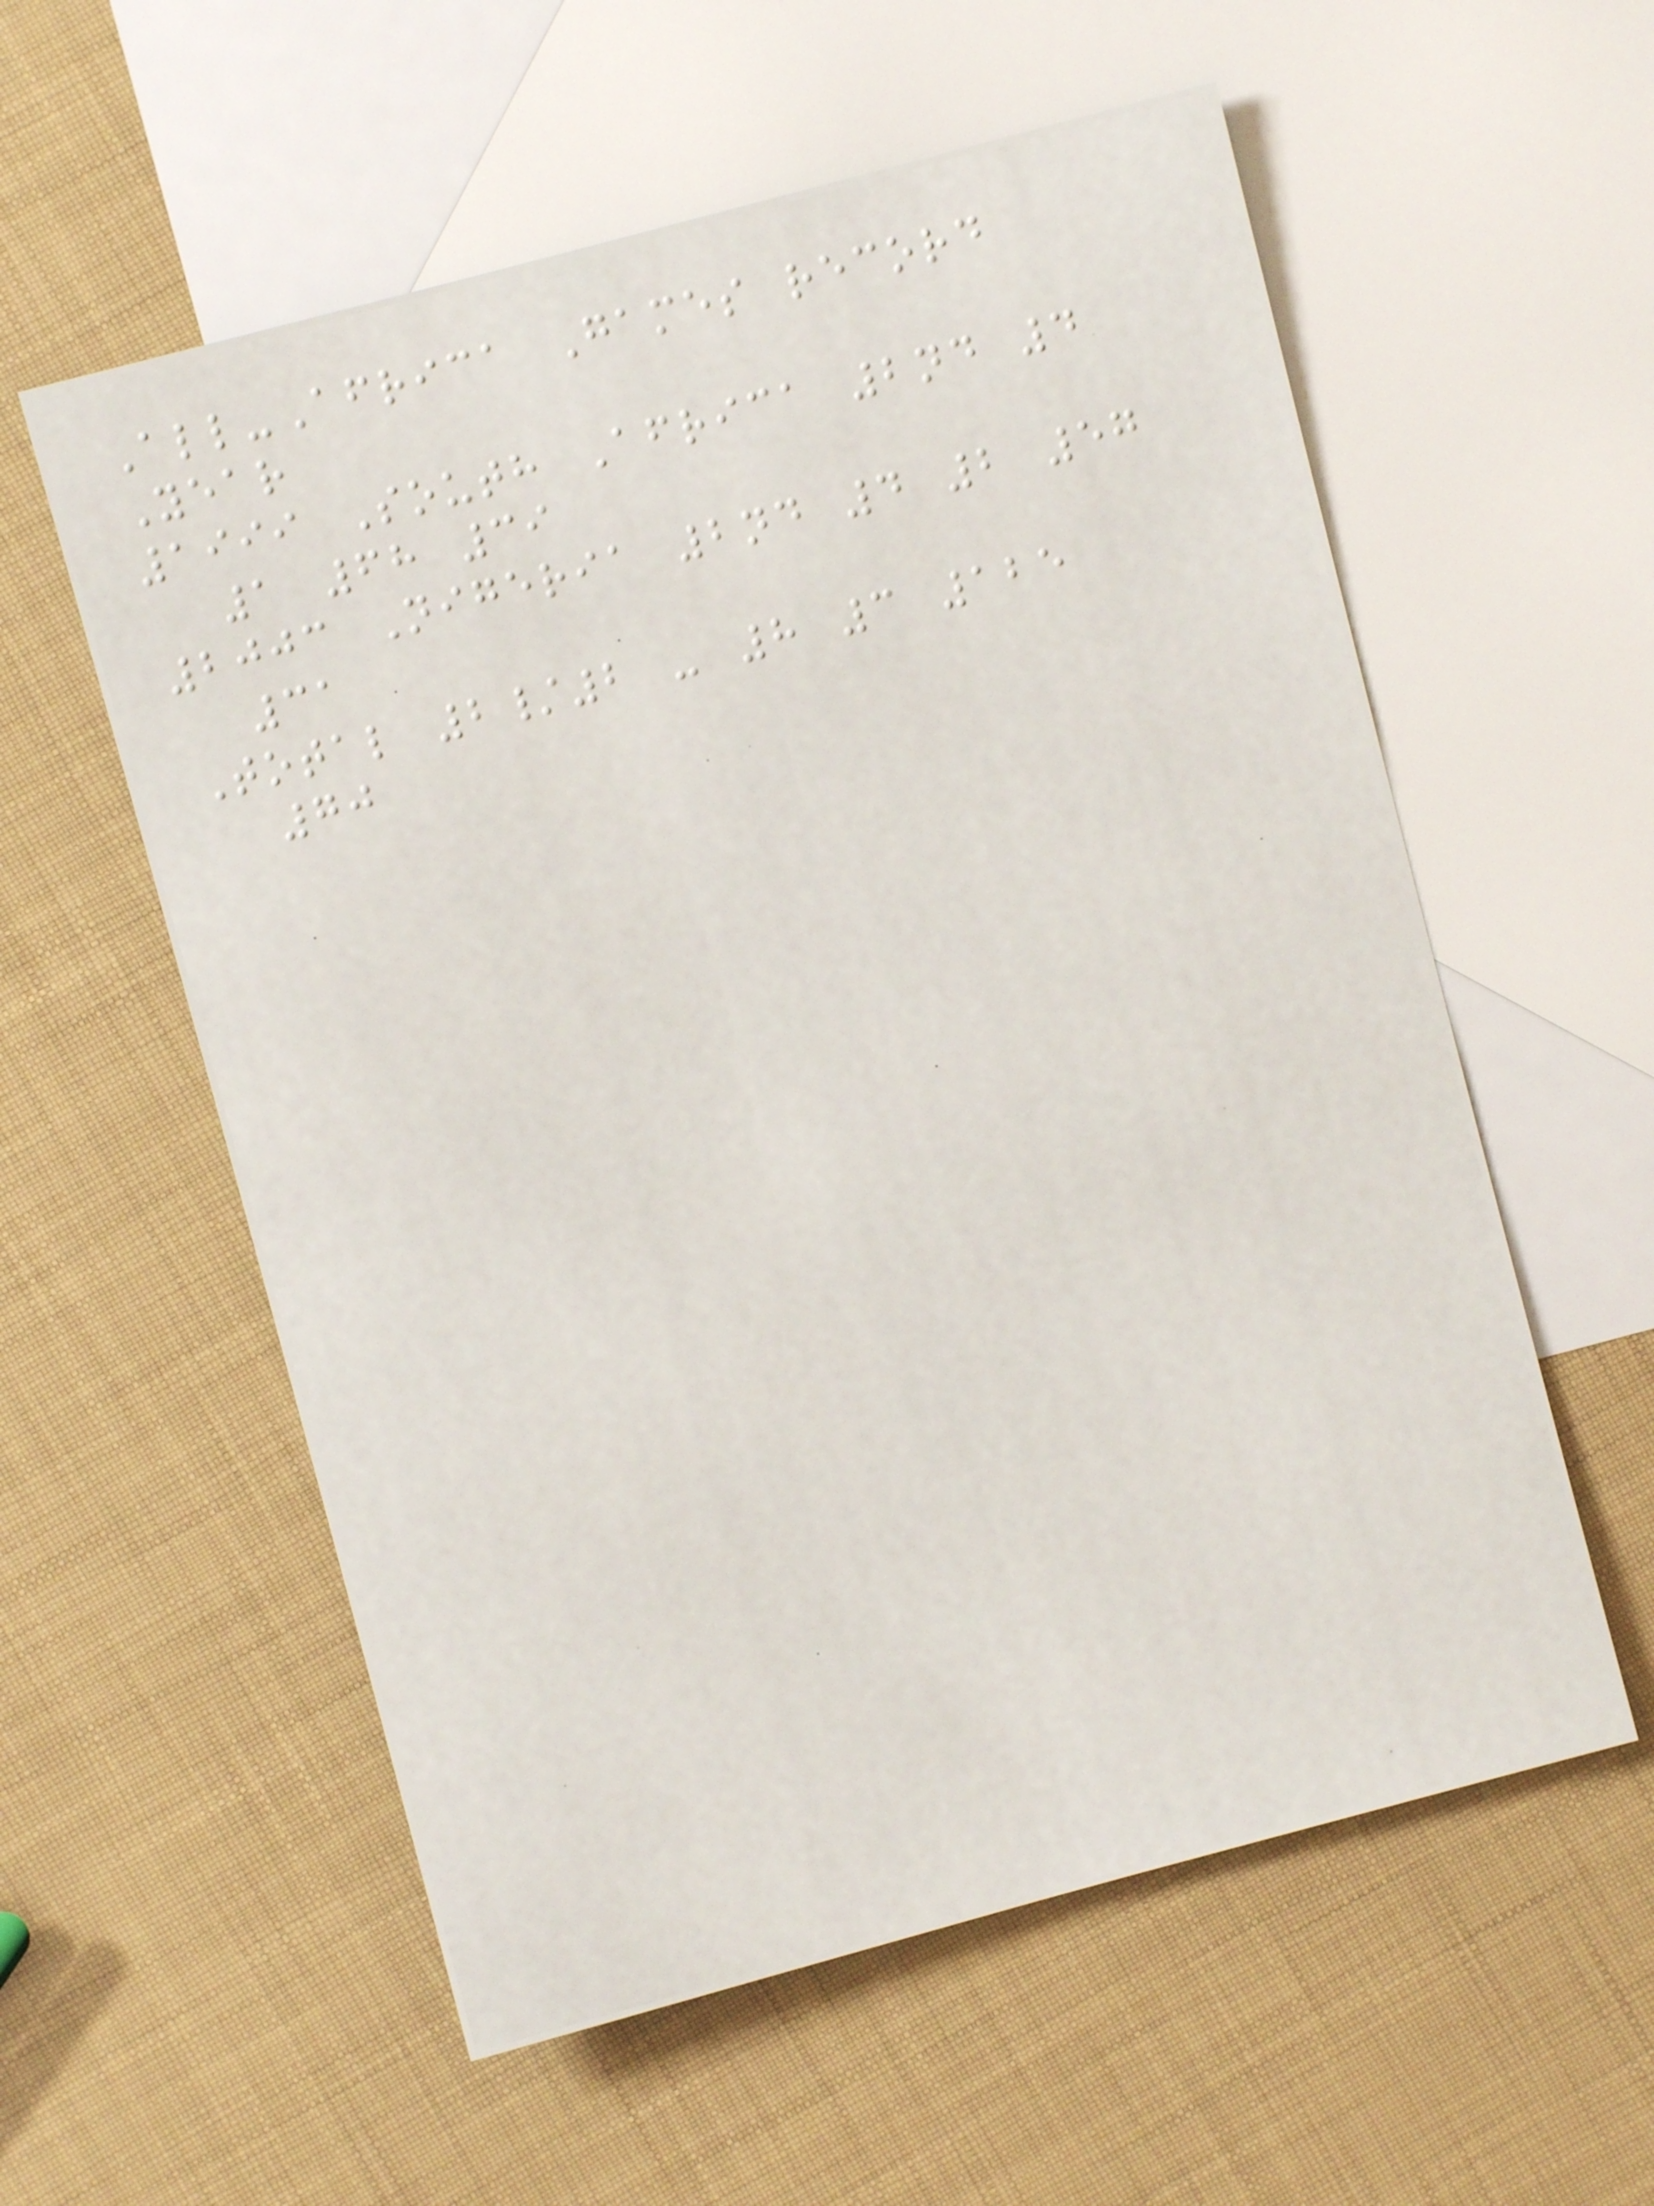All-Africa Games record
Year
1999 South Africa 2nd 4
1 68 39
2003 Nigeria 2nd 4 2 57
31
Total 2/2 - 8 3 125
70
